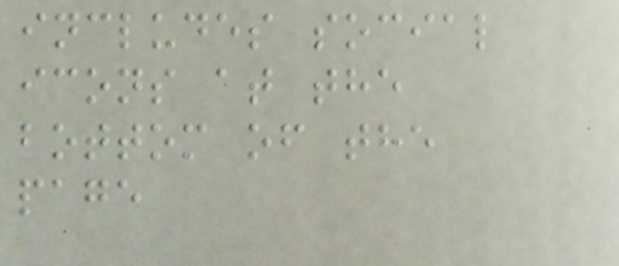includes social
icons at the
bottom of the
page
